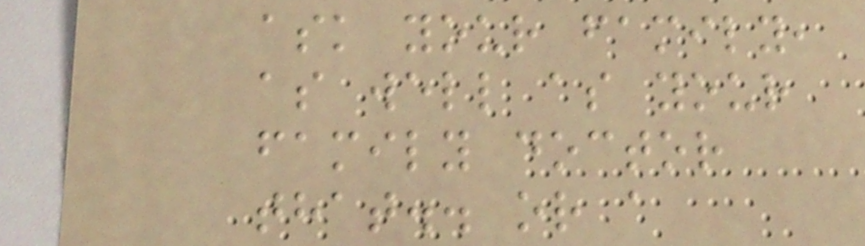ask your family,
as well as your
family doctor
that.. or a
